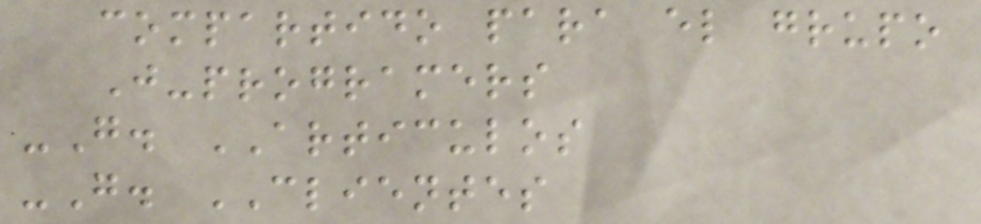compartido para el grupo
J-programers
-G. ARTICULOS
-G. CLIENTES
